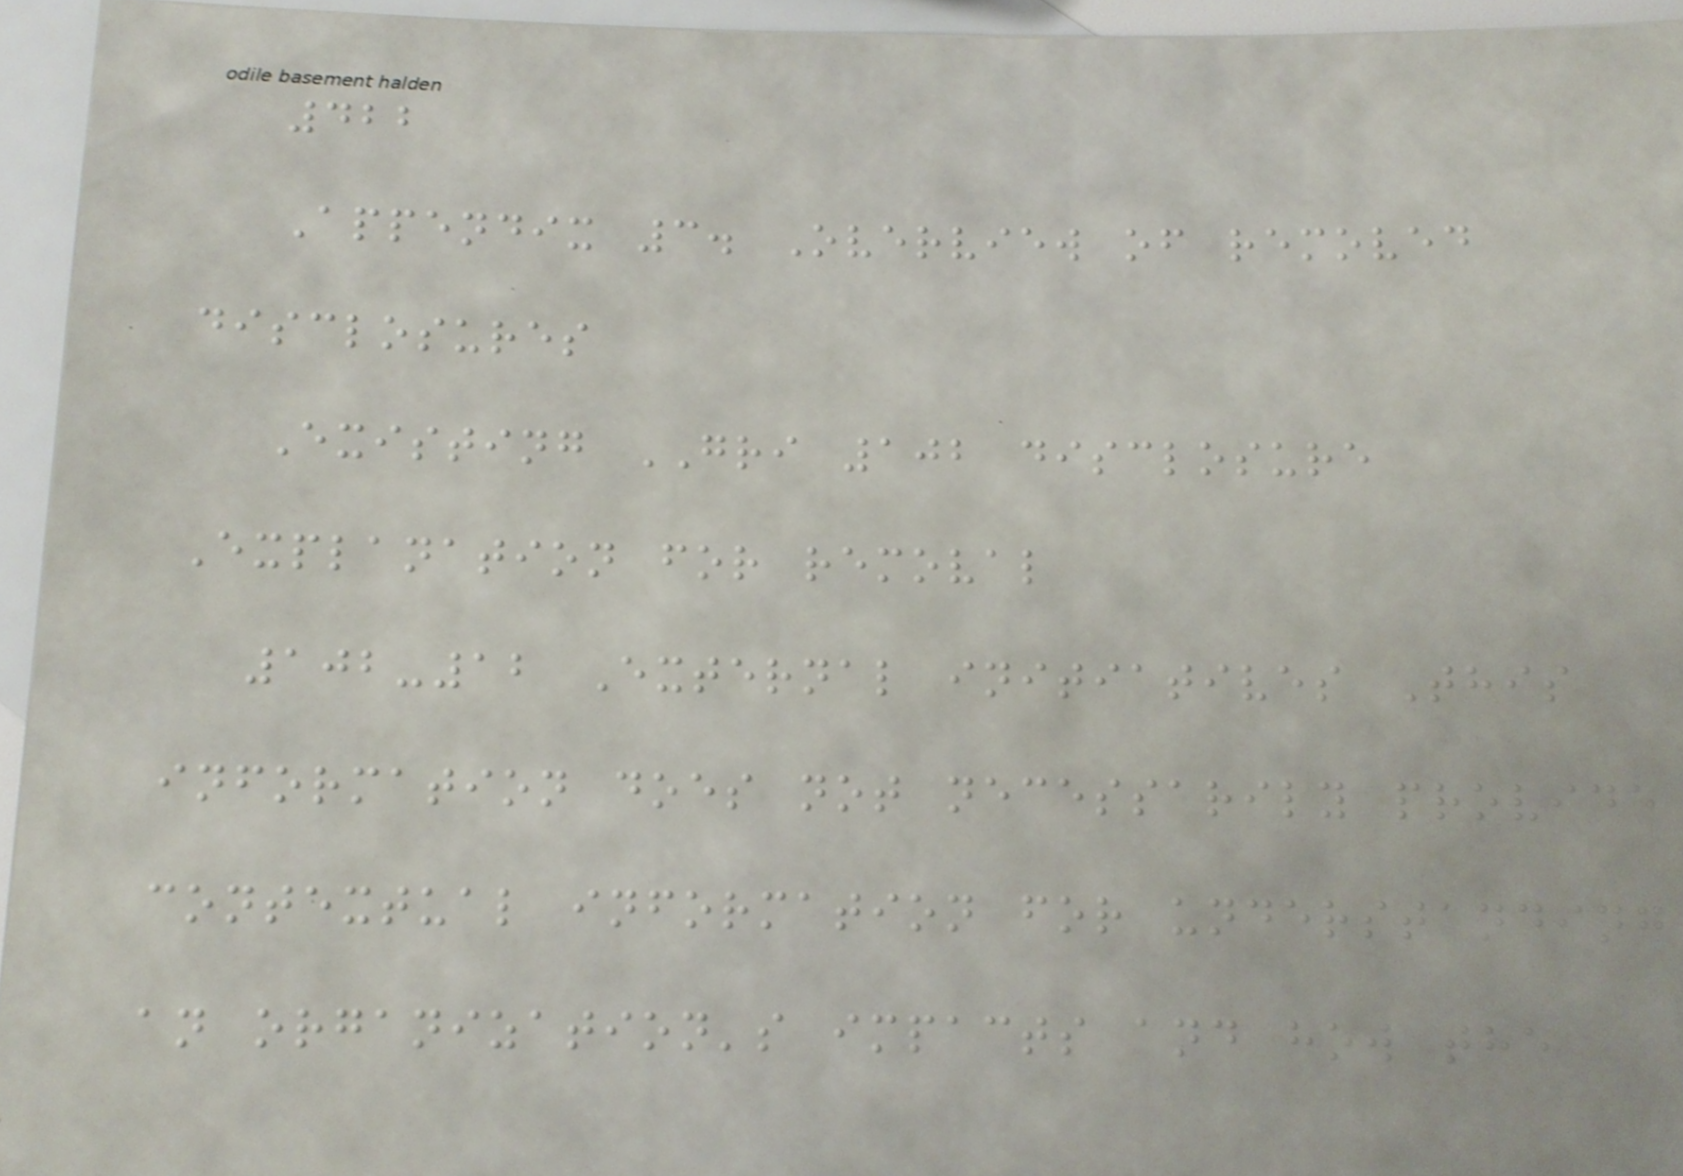422
Appendix 3. Overview of removed
disclosures
Existing GRI 102 disclosure
Explanation for removal
102-12 External initiatives This
information does not necessarily provide
contextual information for understanding
an organization's impacts and how the
